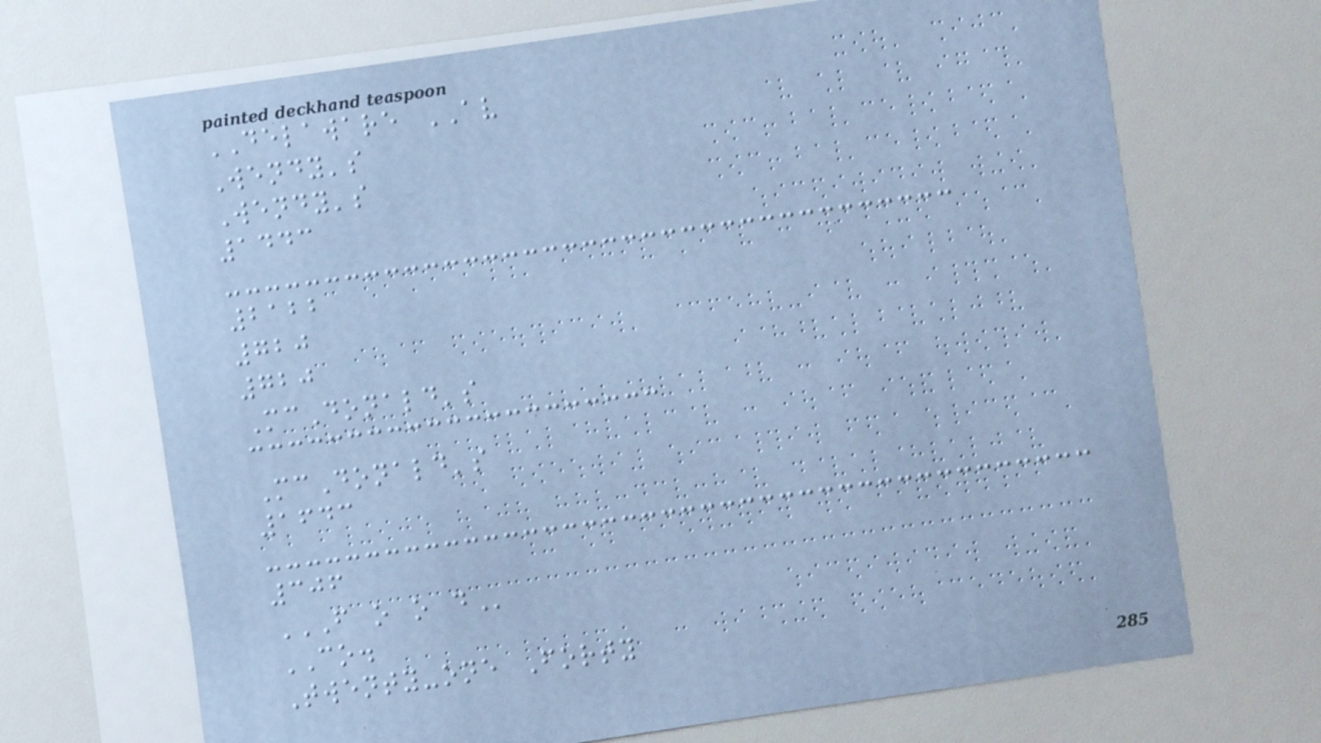DELAWARE AV
Wendy's
Wendy's
1443
2122
720
720
McDonald's
McDonald's
1643
306
F O O D
CO.
Twenty-one Forty
